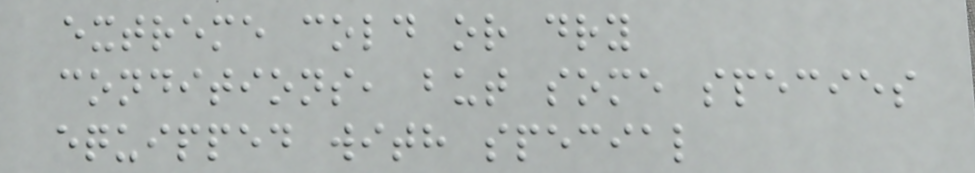extreme cold or dry
conditions, but some species
equipped with special
